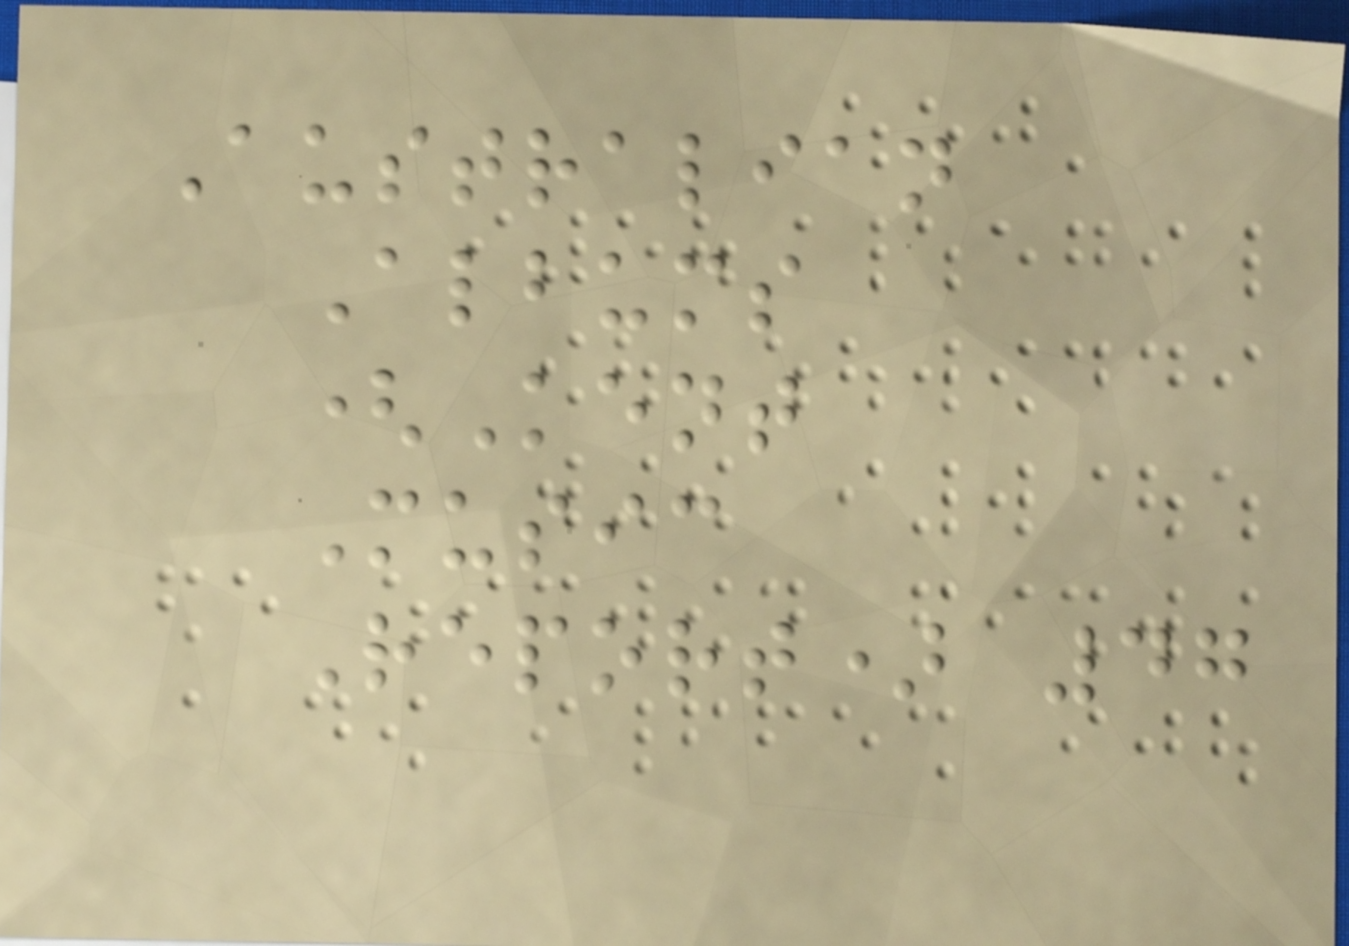Australian
Albums
(Kent
Music
Report) 47
